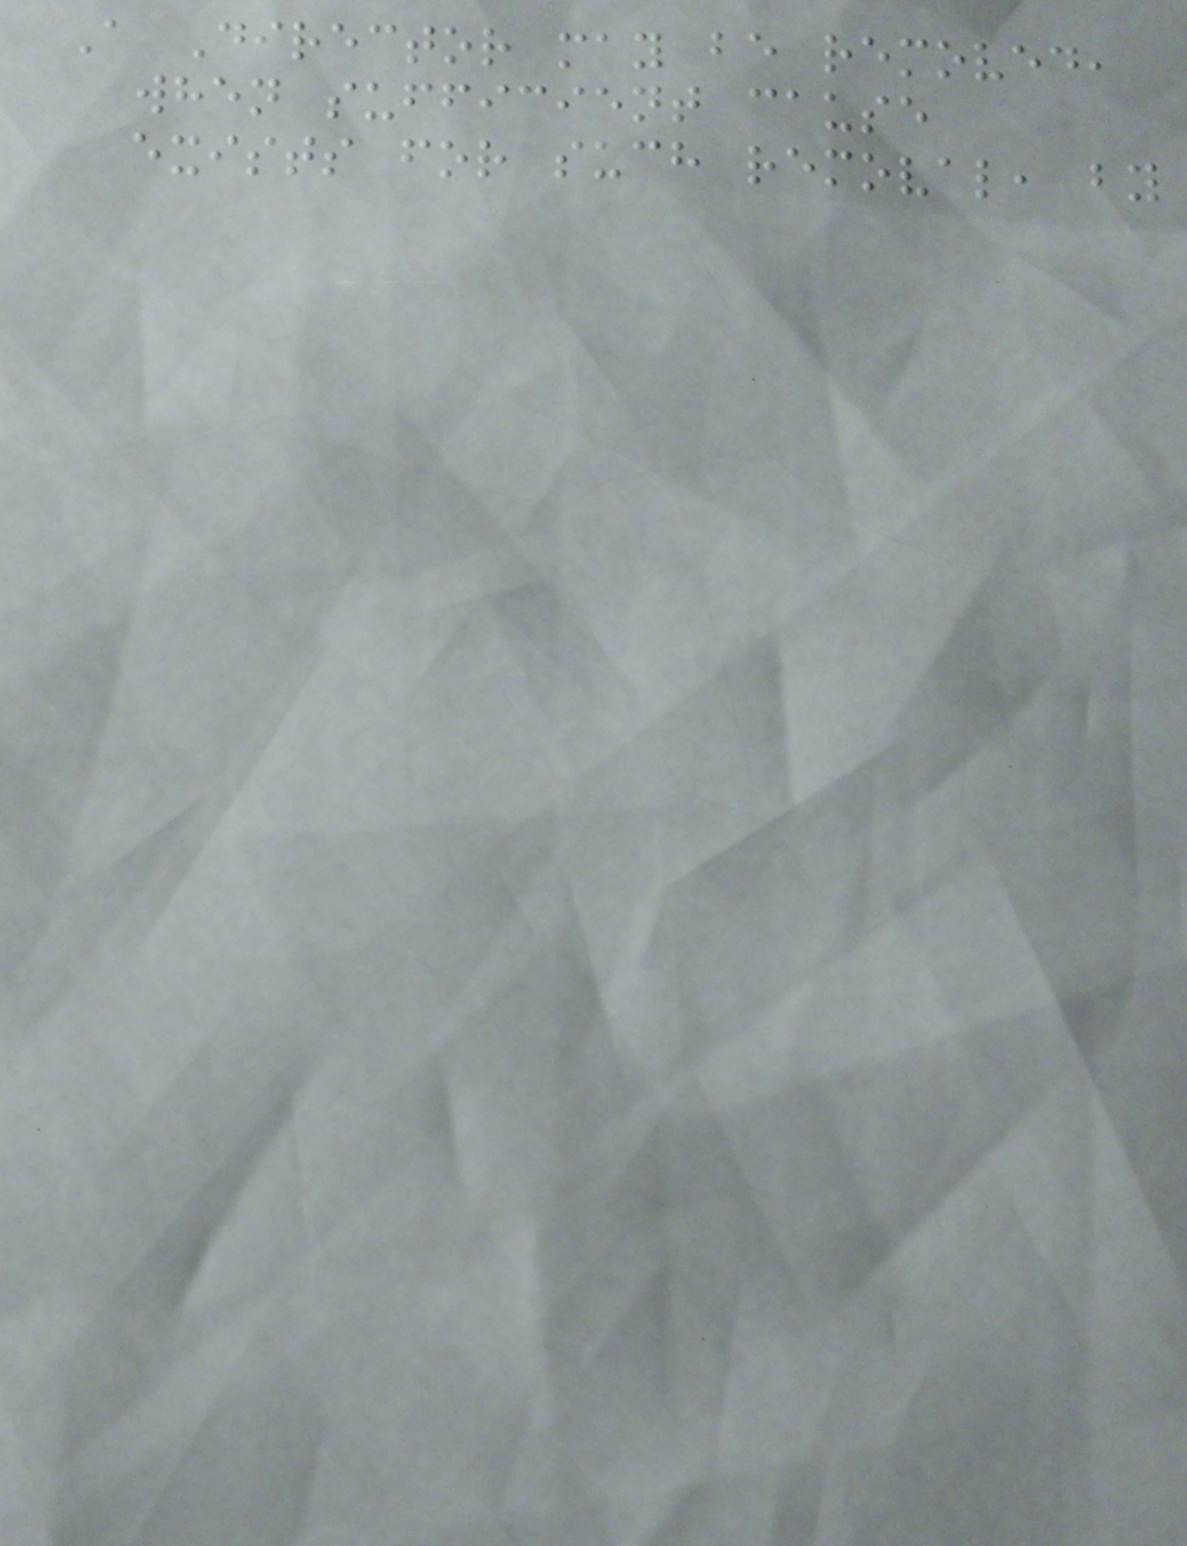A Director may be removed,
when sufficient cause
exists for such removal, by
